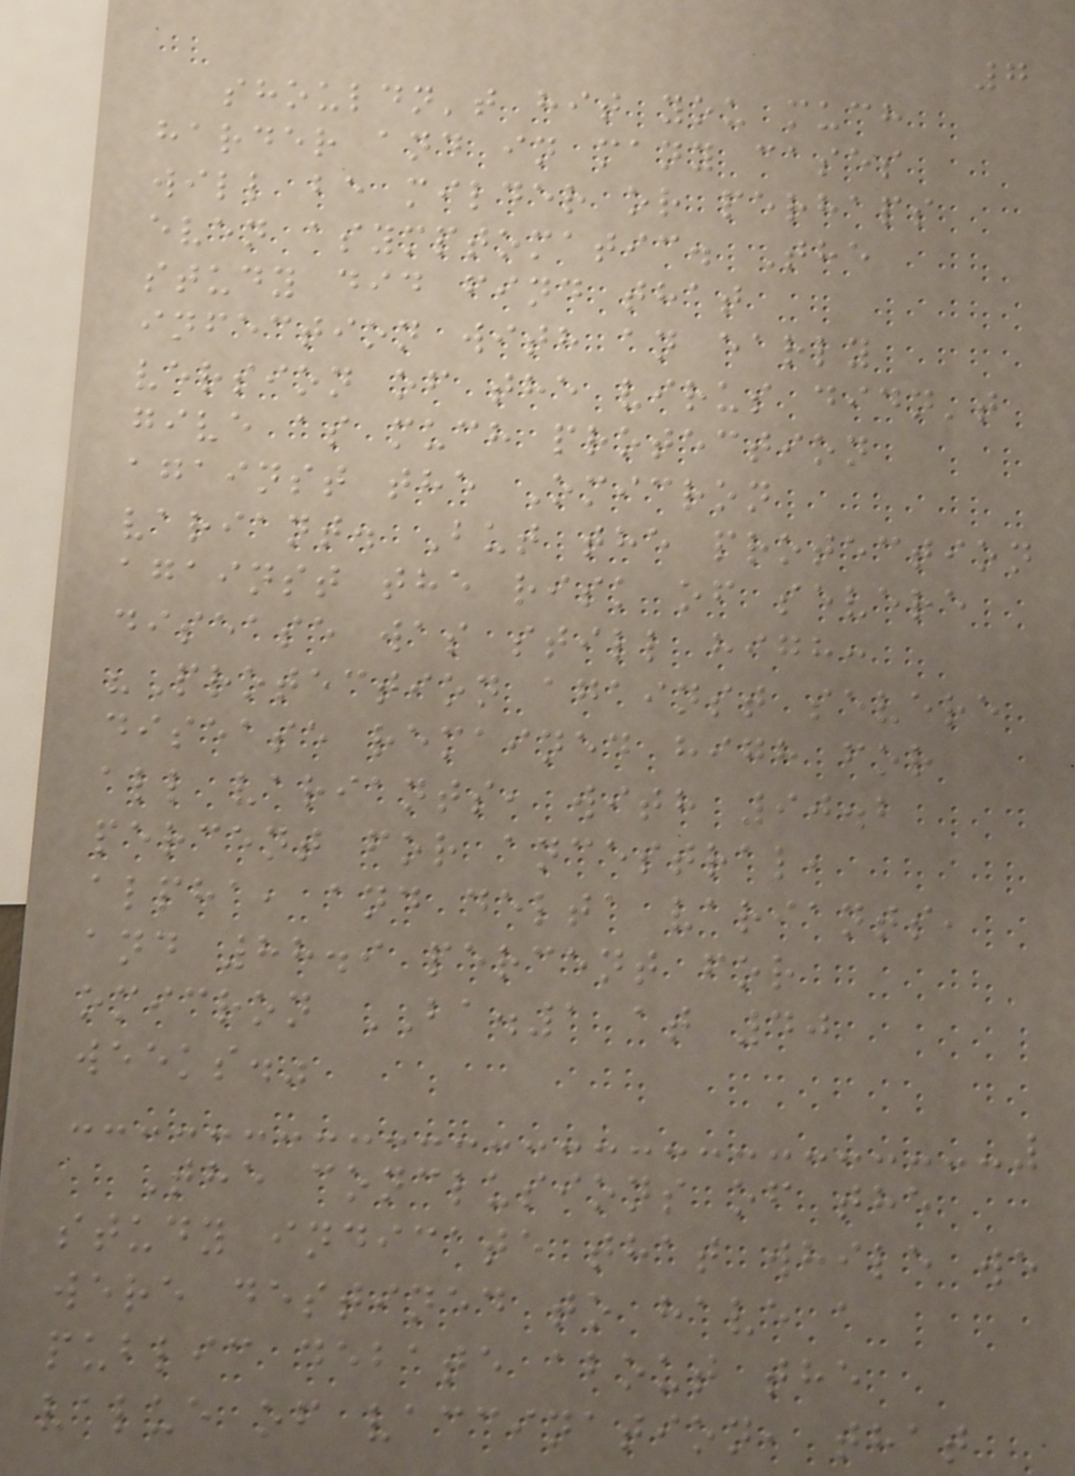7
shouldn't hit you much
harder and in many cases
will be milder or perhaps
even asymptomatic. The
study did find that
infection with an early
version of the virus didn't
give as much protection
against the Omicron
variant. But the protection
against the risk of severe
disease was still high:
"Protection against severe
disease remained high for
all variants, with 90.2
percent for ancestral,
alpha, and delta variants,
and 88.9 percent for
omicron BA.1 at 40
weeks."
The conclusions of the
study indicate that while we
were destined to have a
public debate about the
value of vaccination, that
